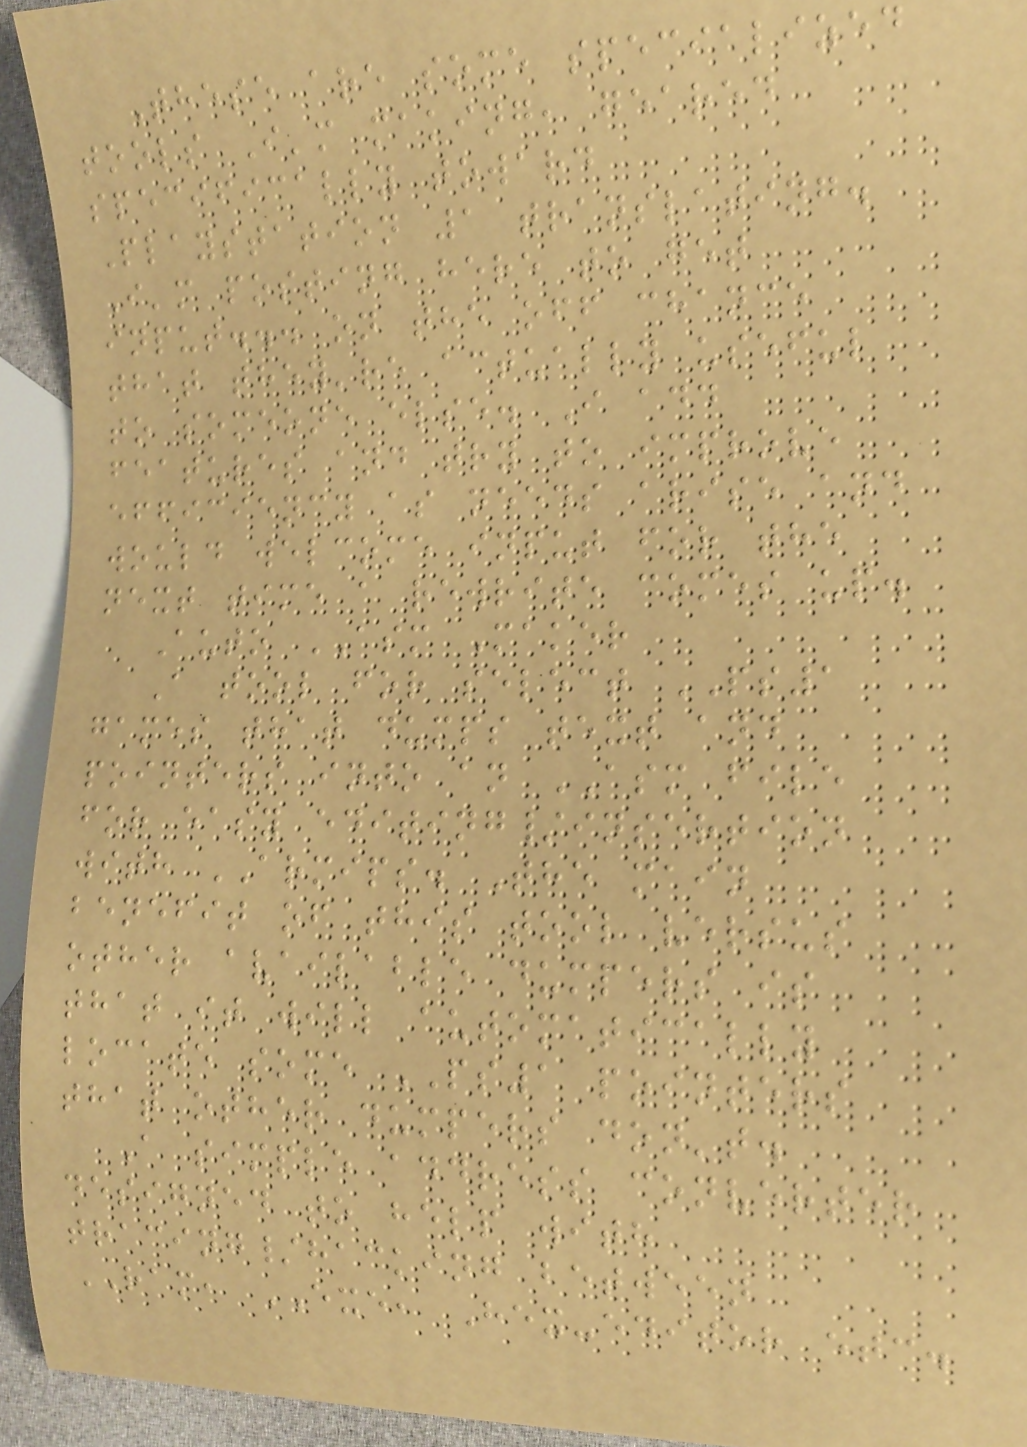These are some specialized
tools I'm making, geared
specifically toward
Playstation 1 translating.
I'm posting here to get
input... on the off chance
that they're actually useful
to someone else. I add
features and try to improve
efficiency as needs arise and
would welcome input for the
next time a rewrite comes up.
Auto ASM Maker
A tool for select PS1
games that dumps text and
pointers into an ASM file
for easy editing/insertion
with ARMIPS. The main
benefit of this tool versus
other available dumpers is
that it will automatically
locate some PS1 pointers
that other dumpers don't.
A simple address converter
designed to help with
tracing/hacking between
RAM, EXE, Hex-editor etc.
